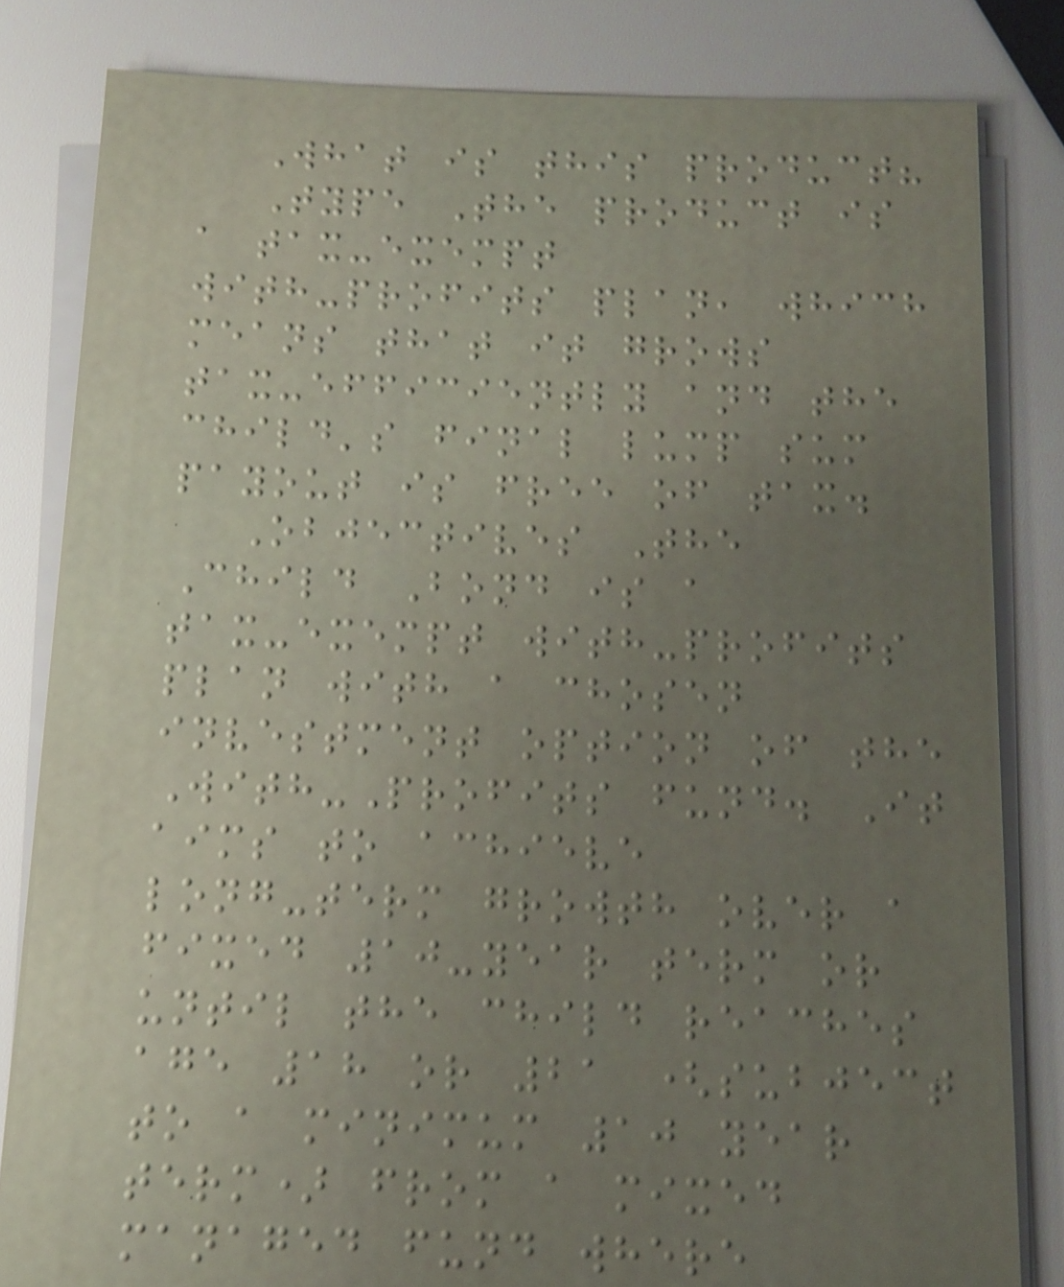What is this product?
Type The product is
a tax-exempt
with-profits plan, which
means that it grows
tax-efficiently and the
child's final lump sum
payout is free of tax.
Objectives The
Child Bond is a
tax-exempt with-profits
plan with a chosen
investment option of the
With-Profits fund. It
aims to achieve
long-term growth over a
fixed 10-year term or
until the child reaches
age 18 or 21 (subject
to a minimum 10 year
term) from a mixed
managed fund where
